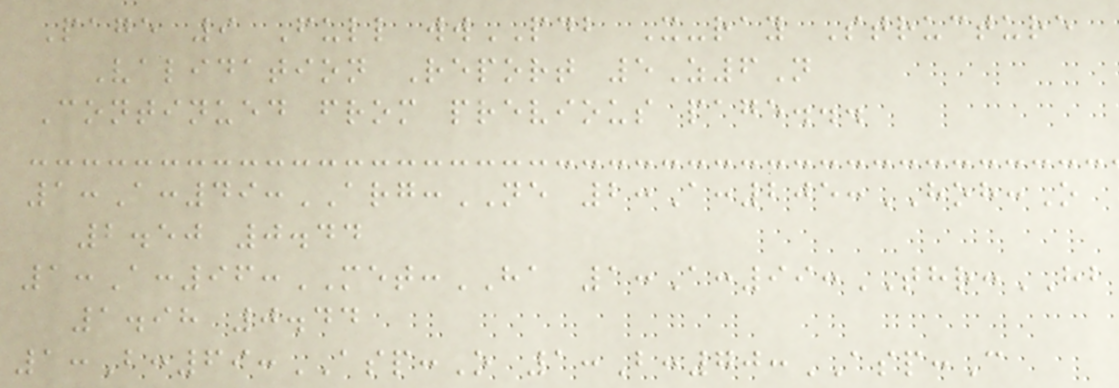Page 9 Full wwPDB X-ray Structure
Validation Report 5Z6N
Continued from previous page...
1:A:49:ARG:NE 2:A:205:HOH:O
2.50 0.44
1:A:96:MET:HA 1:A:99:THR:HB
1.98 0.44
1:B:69:ASP:O 1:B:70:ASP:C
